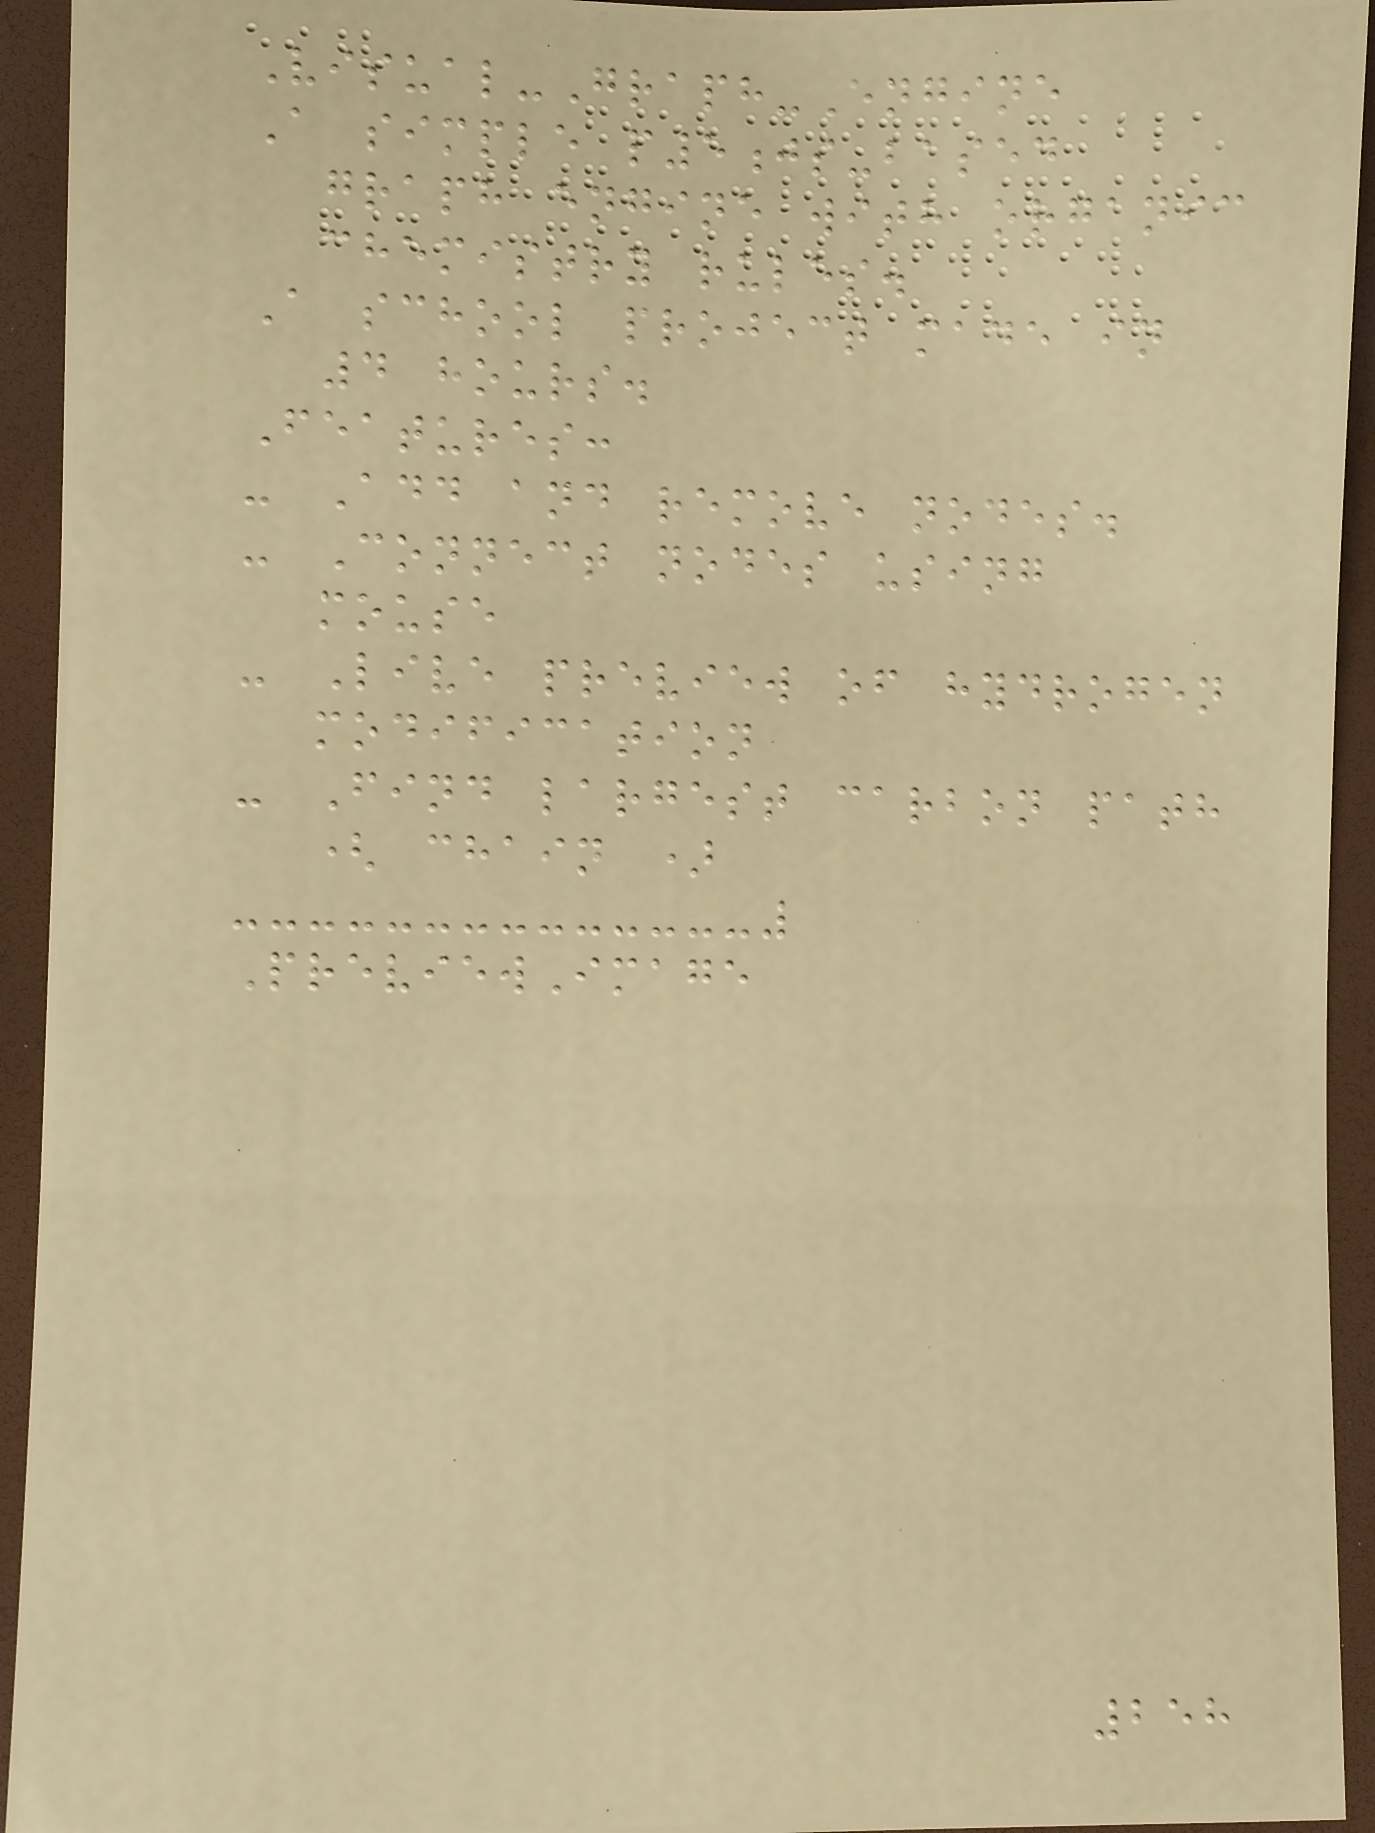Visual-Graph-Engine
A simple p5js-based
graph engine with organic
chemistry rules.
A school project made in
4 hours.
Features:
- Add and remove nodes.
- Connect nodes using
mouse
- Live preview of hydrogen
modification
- Find largest carbon path
( chain )
PreviewImage
258
